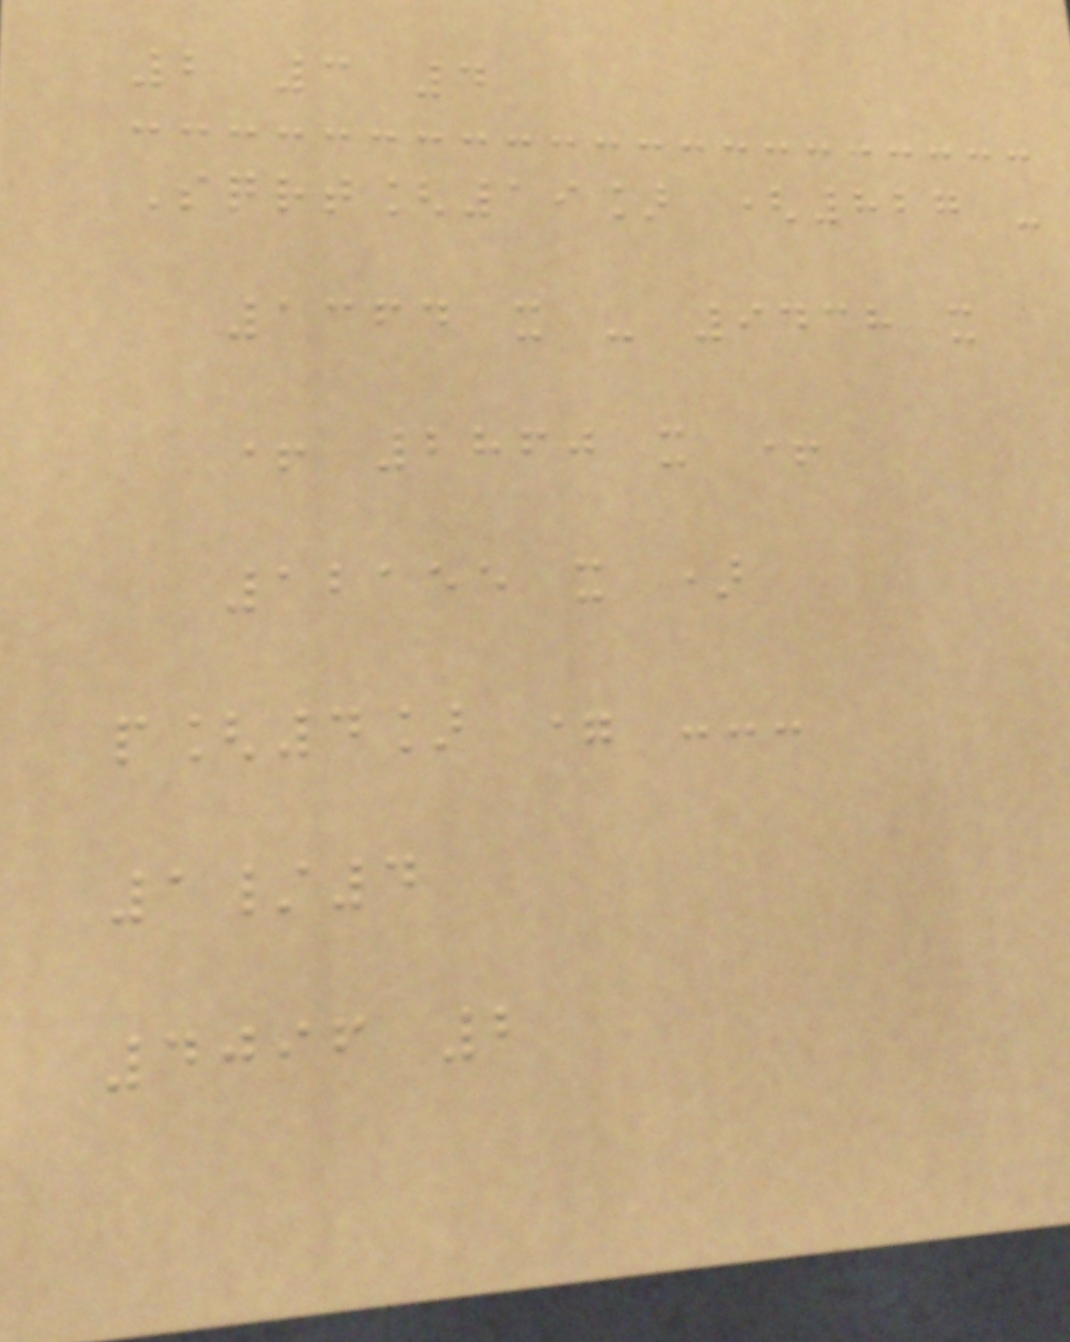2 3 4
Sqrt[19] (827 -
1364 x - 9438 x
+ 2860 x +
12155 x )
p[4] = ---
1/4
4096 2
